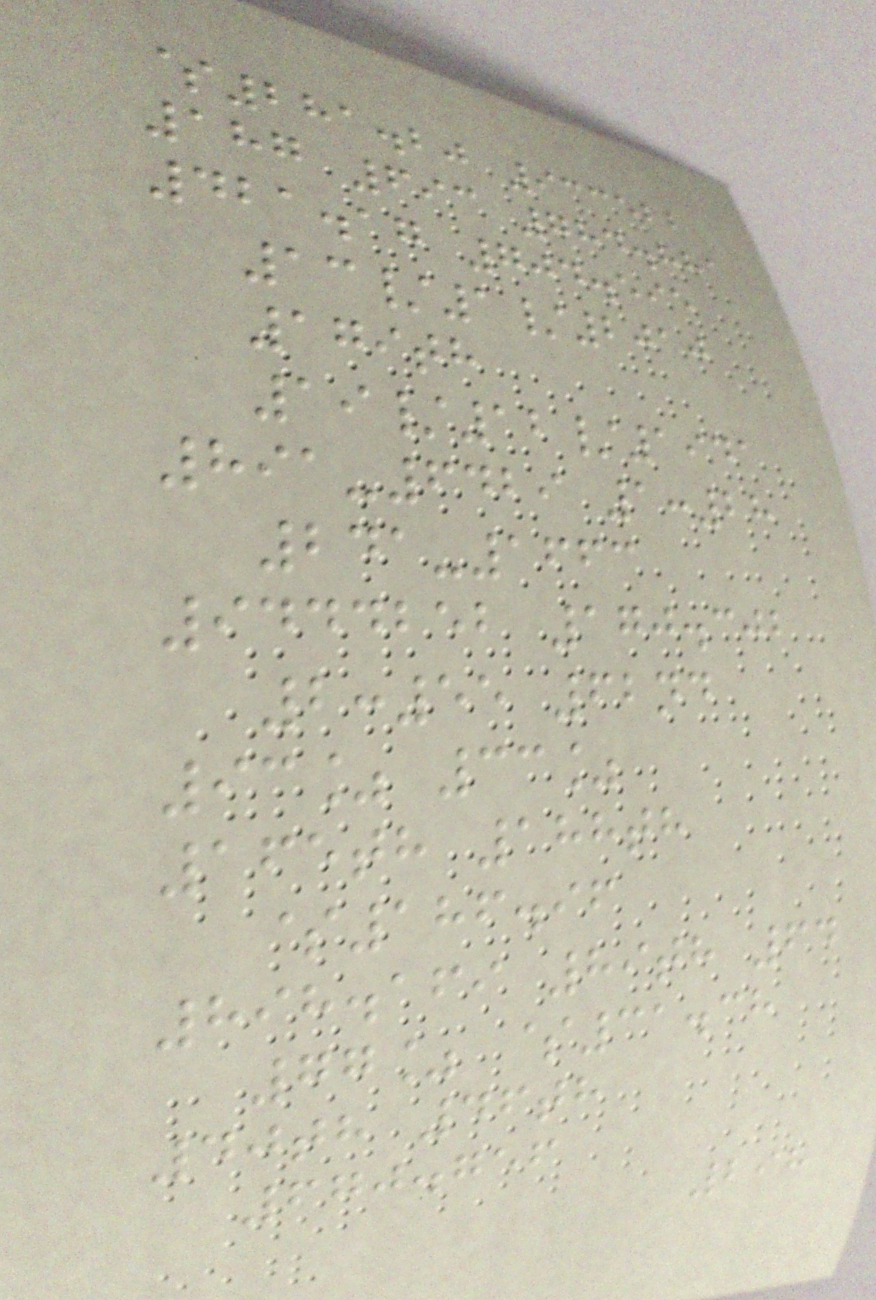$281.20 933522
187 693 784.881
421.17 704.595
13/1/2010
179th
19/12/1941
891-6429 1:28
241-1663
9444252 170.302
2:55 62nd
93% 33%
165th 188th
$186.96
898.169 89th 64
77% $31.38
40th 46th
670.756
298
